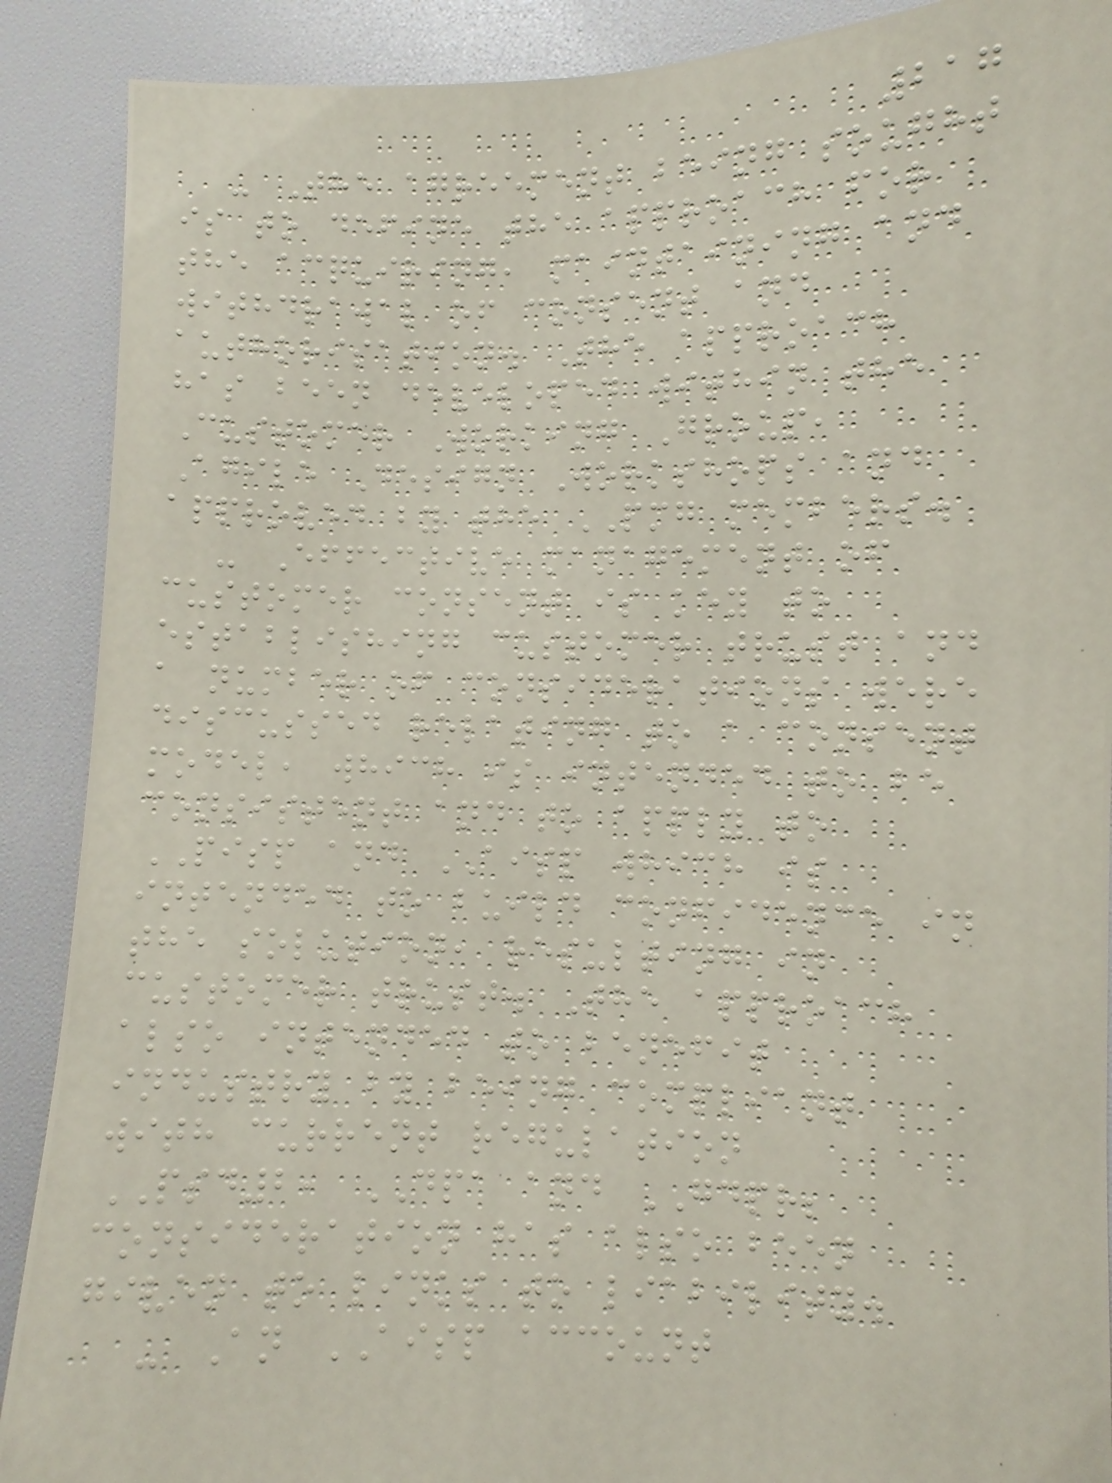217
- The agreement being sought
is to define the approach for
the acquiring, maintaining and
withdrawal of consent and
authorisation. The approach
has been developed within the
Customer Working Group,
Agile Design Workshops and
approved by the PMG members.
- Effective management of
customer consent is key to
establishing customer trust and
a number of considerations were
discussed relating to a consent
model, which is intended to be
consistent and to apply to
PISP and AISP which is
intended to build confidence in
the solution, resulting in
customer trust. The approach
also intended to benefit
industry by being compliant
with current regulation
PSD2, DPA and GDPR;
consideration has also been
given to links to liability.
- An AISP account
